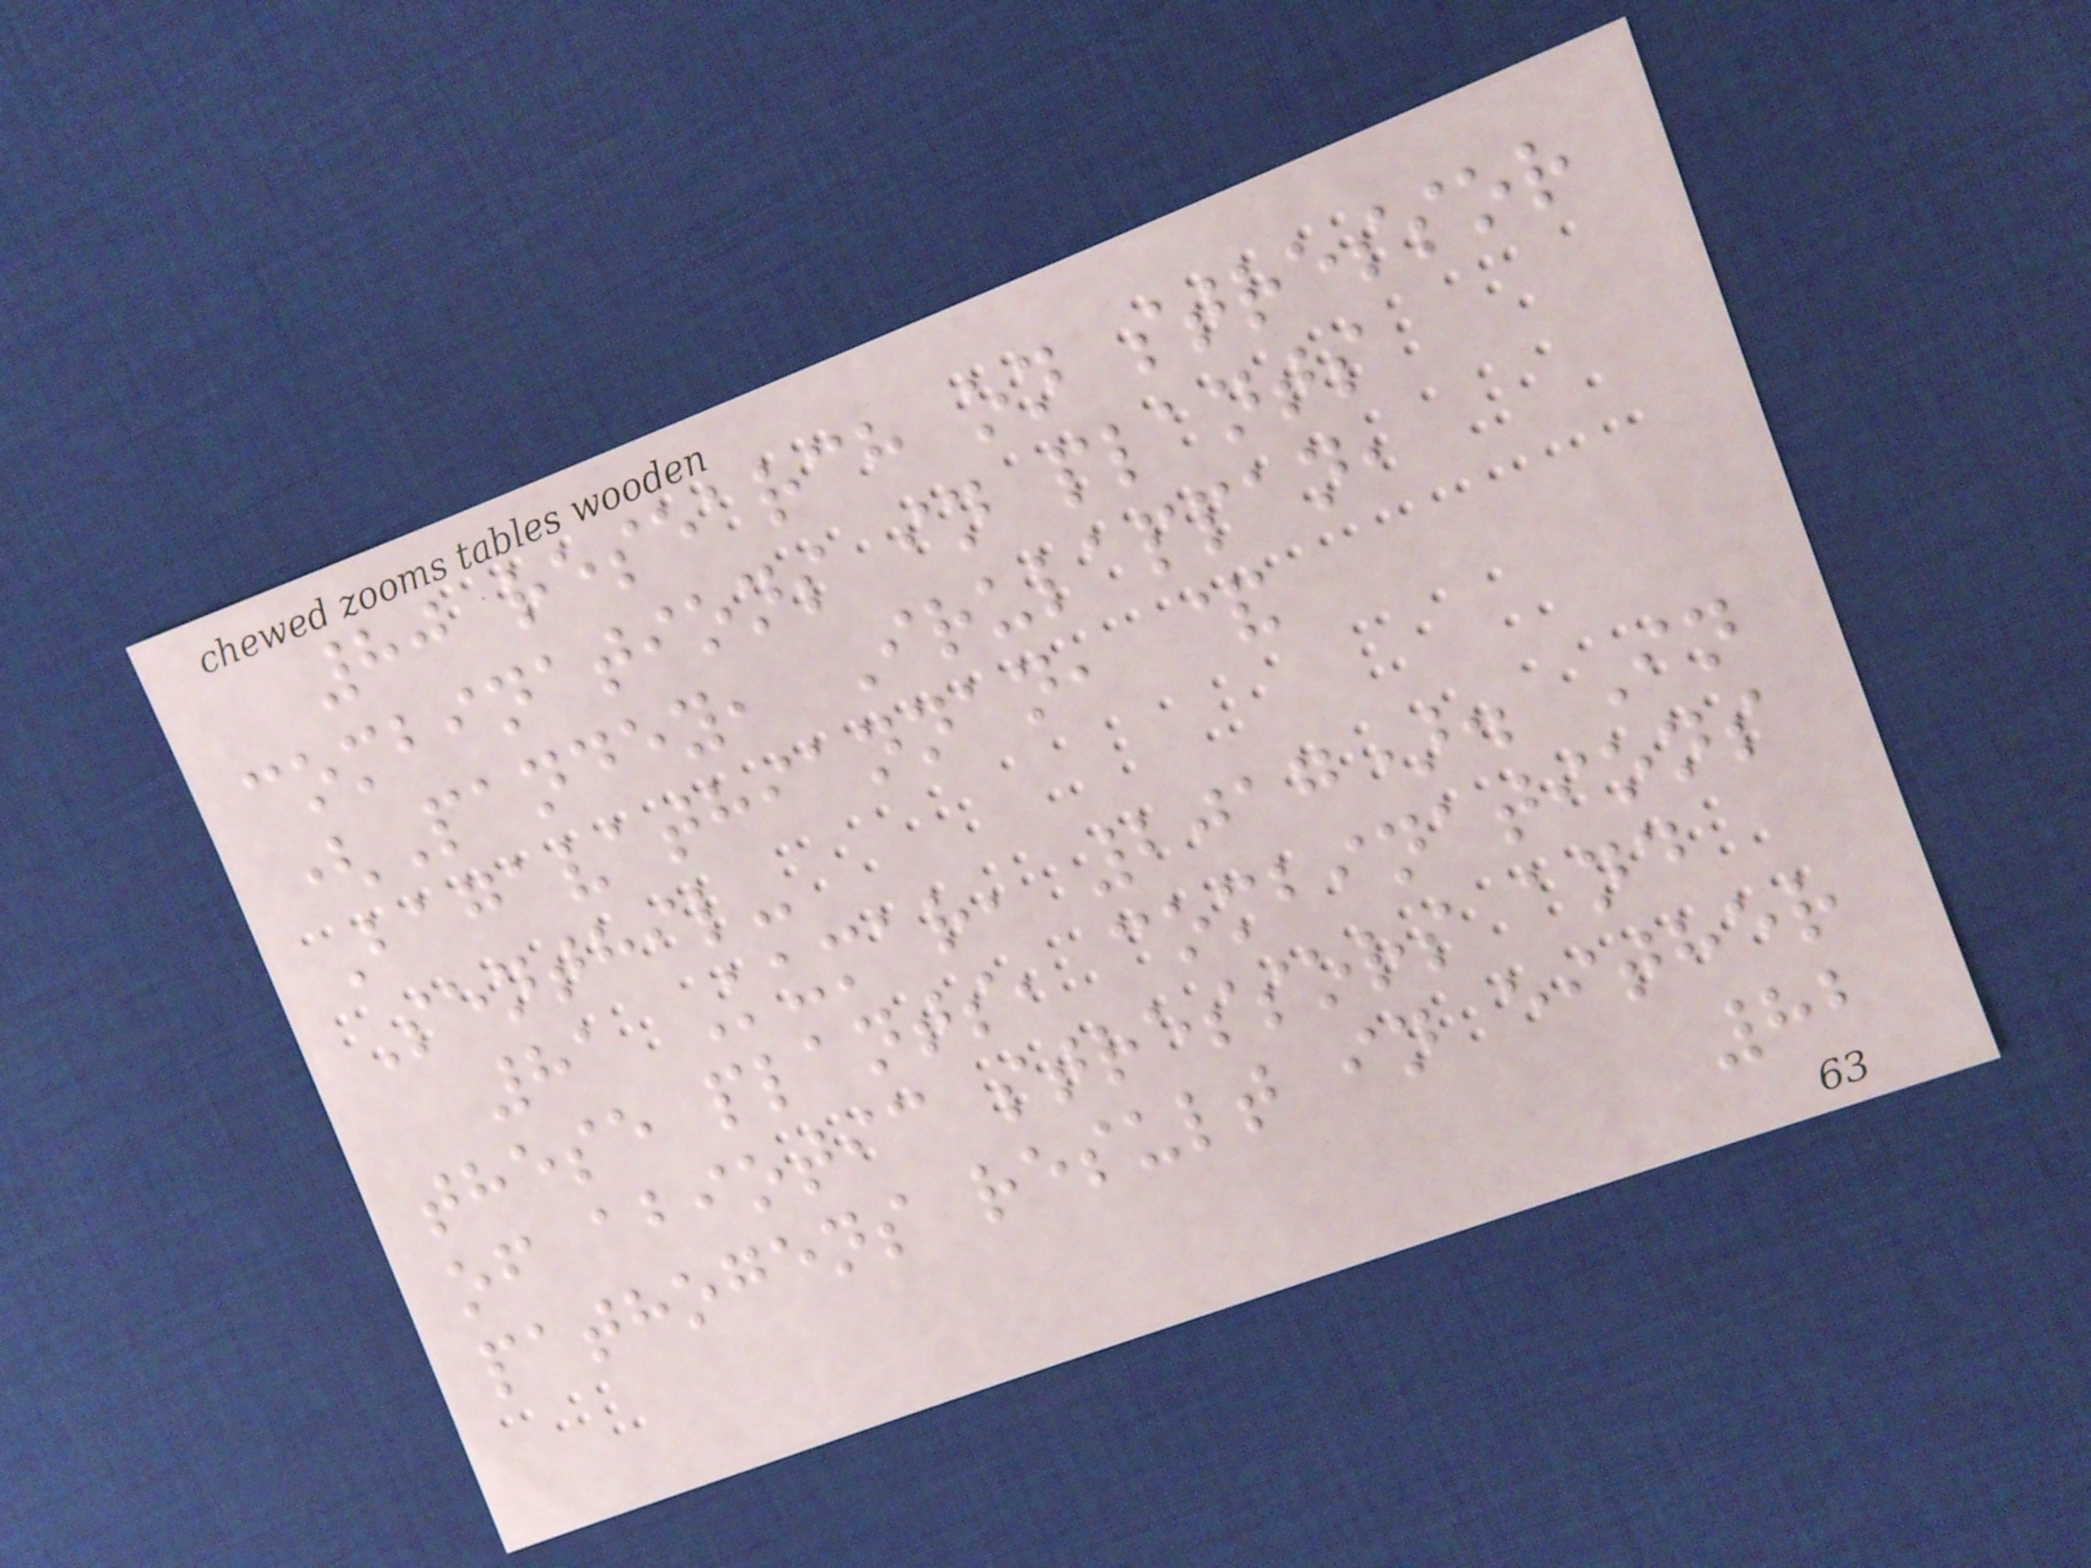80 research on stressor
combinations in plants
(Pandey, Irulappan,
Bagavathiannan, &
Senthil-
81 Kumar, 2017). In
these plants, combinations
of abiotic stressors and
pathogens result in either
82
